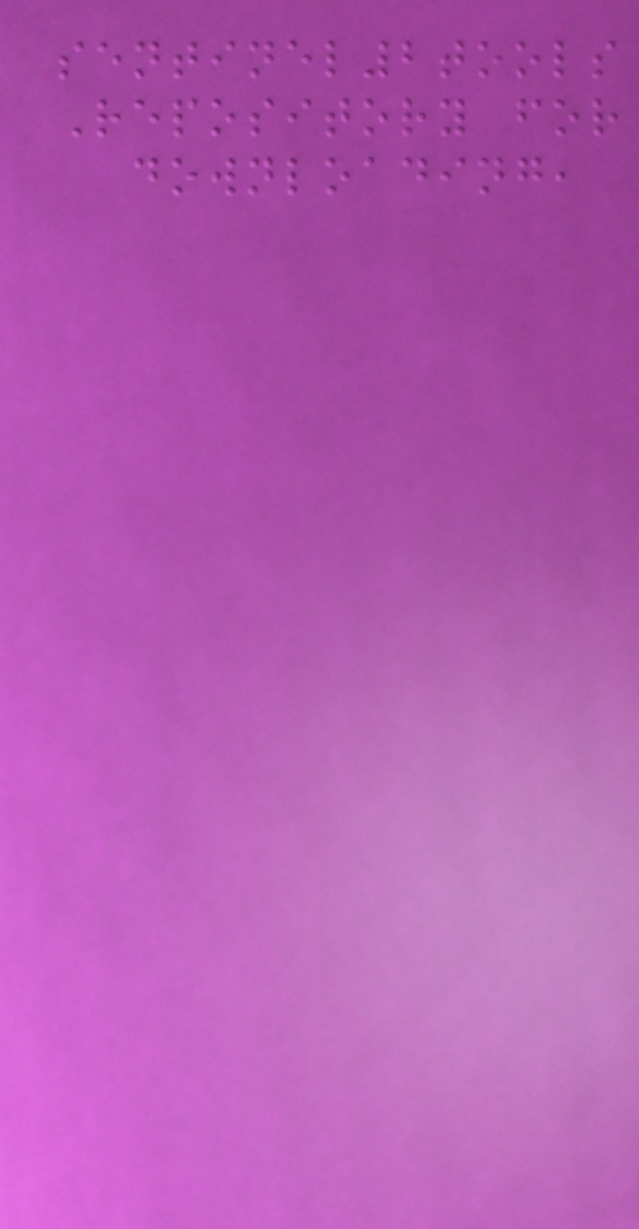sentinel2tools
Repository for
downloading,
